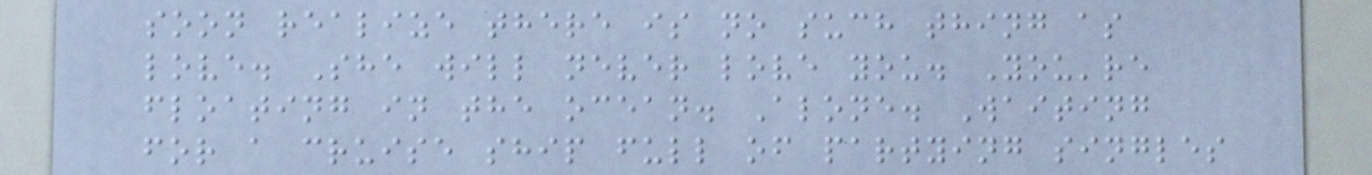soon realize there is no such thing as
love. She will never love you. You're
floating in the ocean. Alone. Waiting
for a cruise ship full of partying singles
